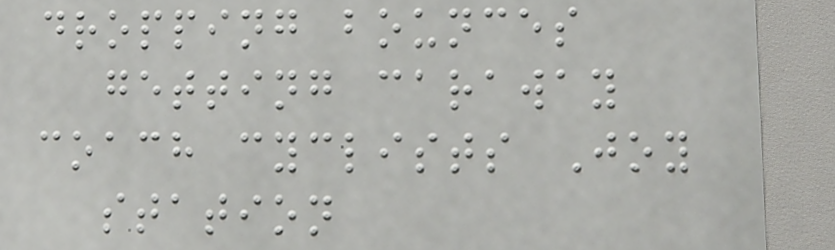dropping bounces
getting caraway
coach cyclists Joy
station
